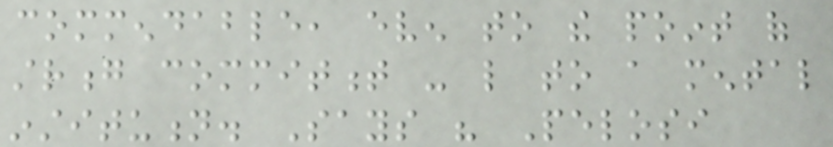commendable, even to the point of
strong commitment - like to a mental
institution. Says his Pelosi
